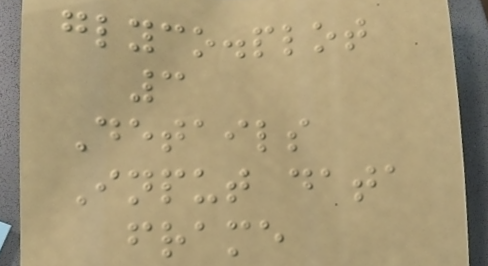glyco.plot
3
Details
Input data
frame
